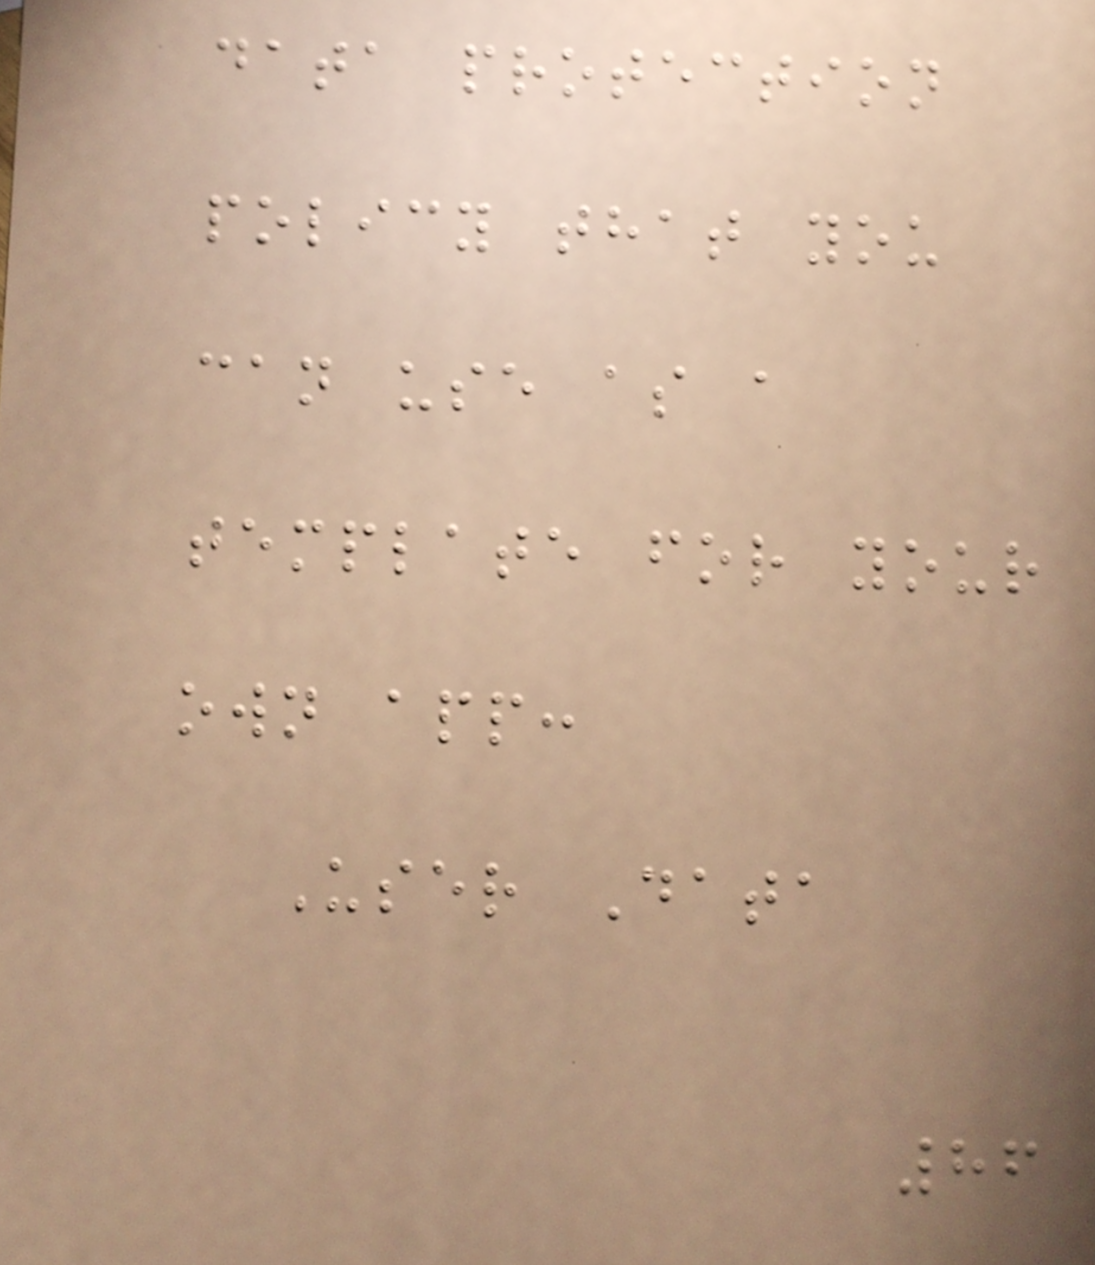data protection
policy that you
can use as a
template for your
own app:
User Data
86
